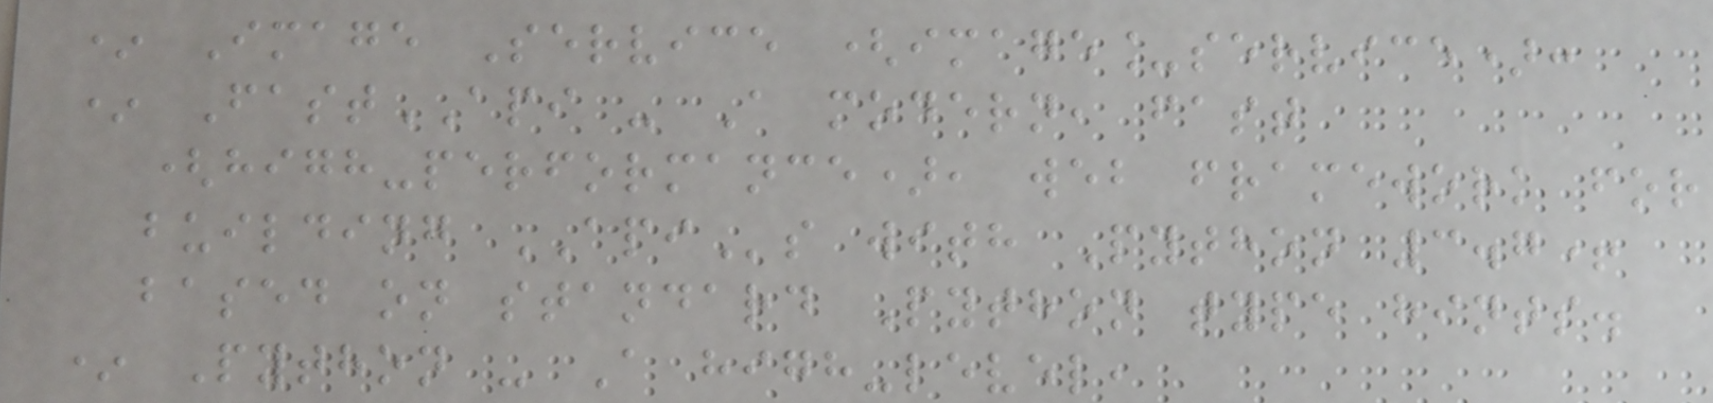* Image Service (image_service):
* FastAPI - A modern, fast
(high-performance), web framework for
building APIs with Python 3.7+
based on standard Python type hints.
* Python - A high-level,
